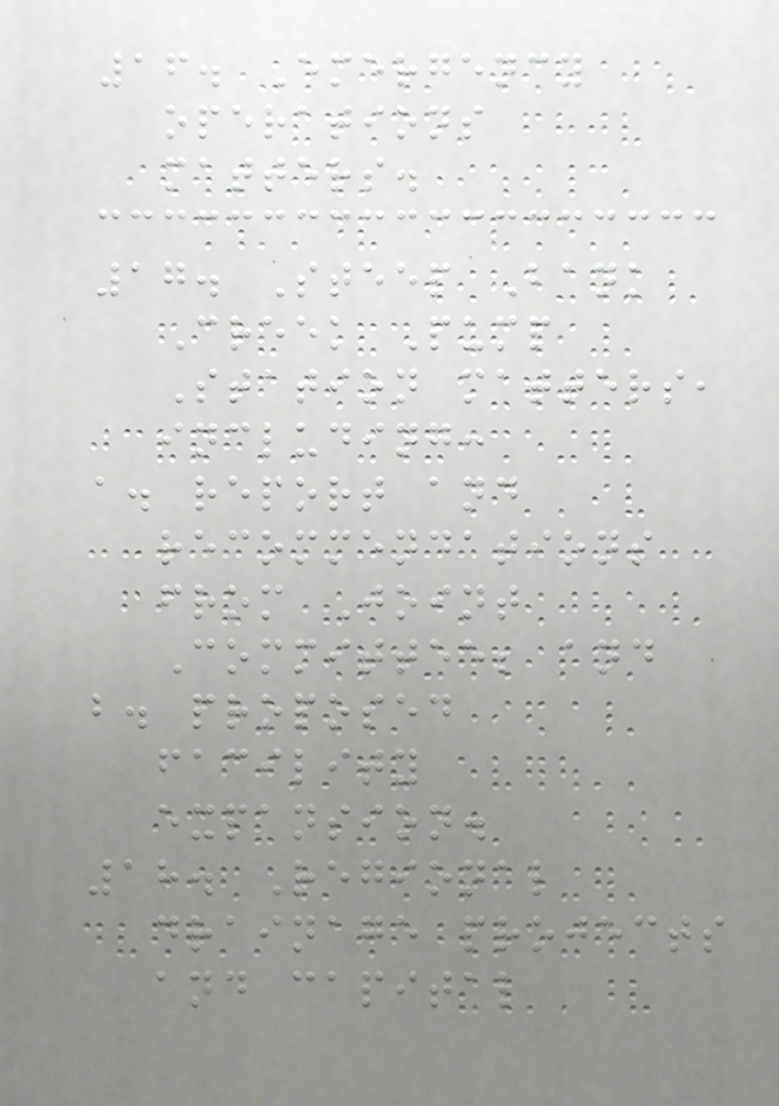16. Emergency
operations
matters.
17. Steep Bank
Creek Pump
Station matters,
including:
a. report and
recommendations
from Joint
Committee; and
b. proposed
facility
expansion.
18. Regional
drainage projects
and capital
